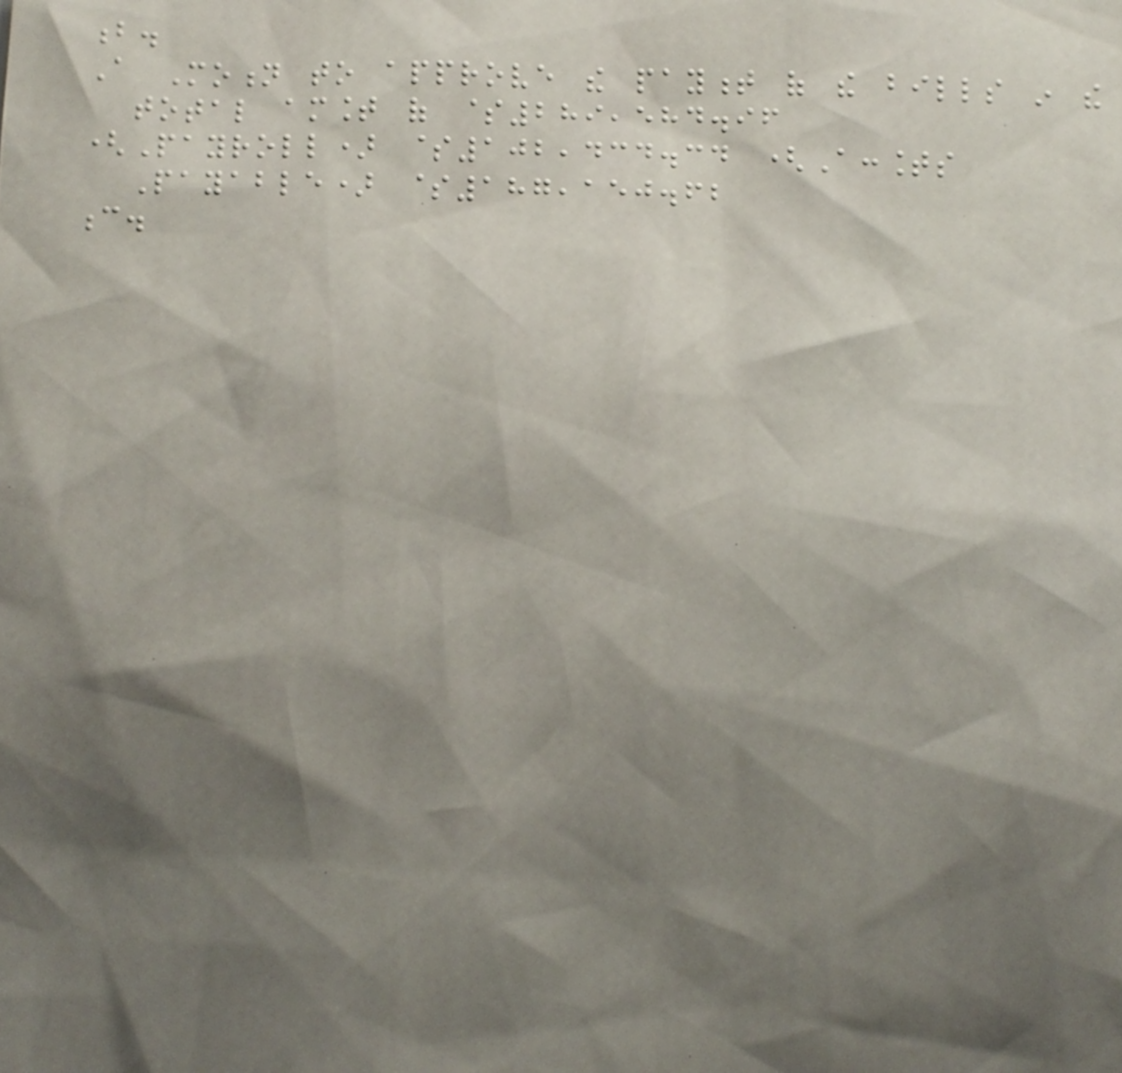b.
A Motion to approve the payment of the bills in the
total amount of $289,584.96
(Payroll) $102,434.34 (Accounts
Payable) $187,150.62
c.
